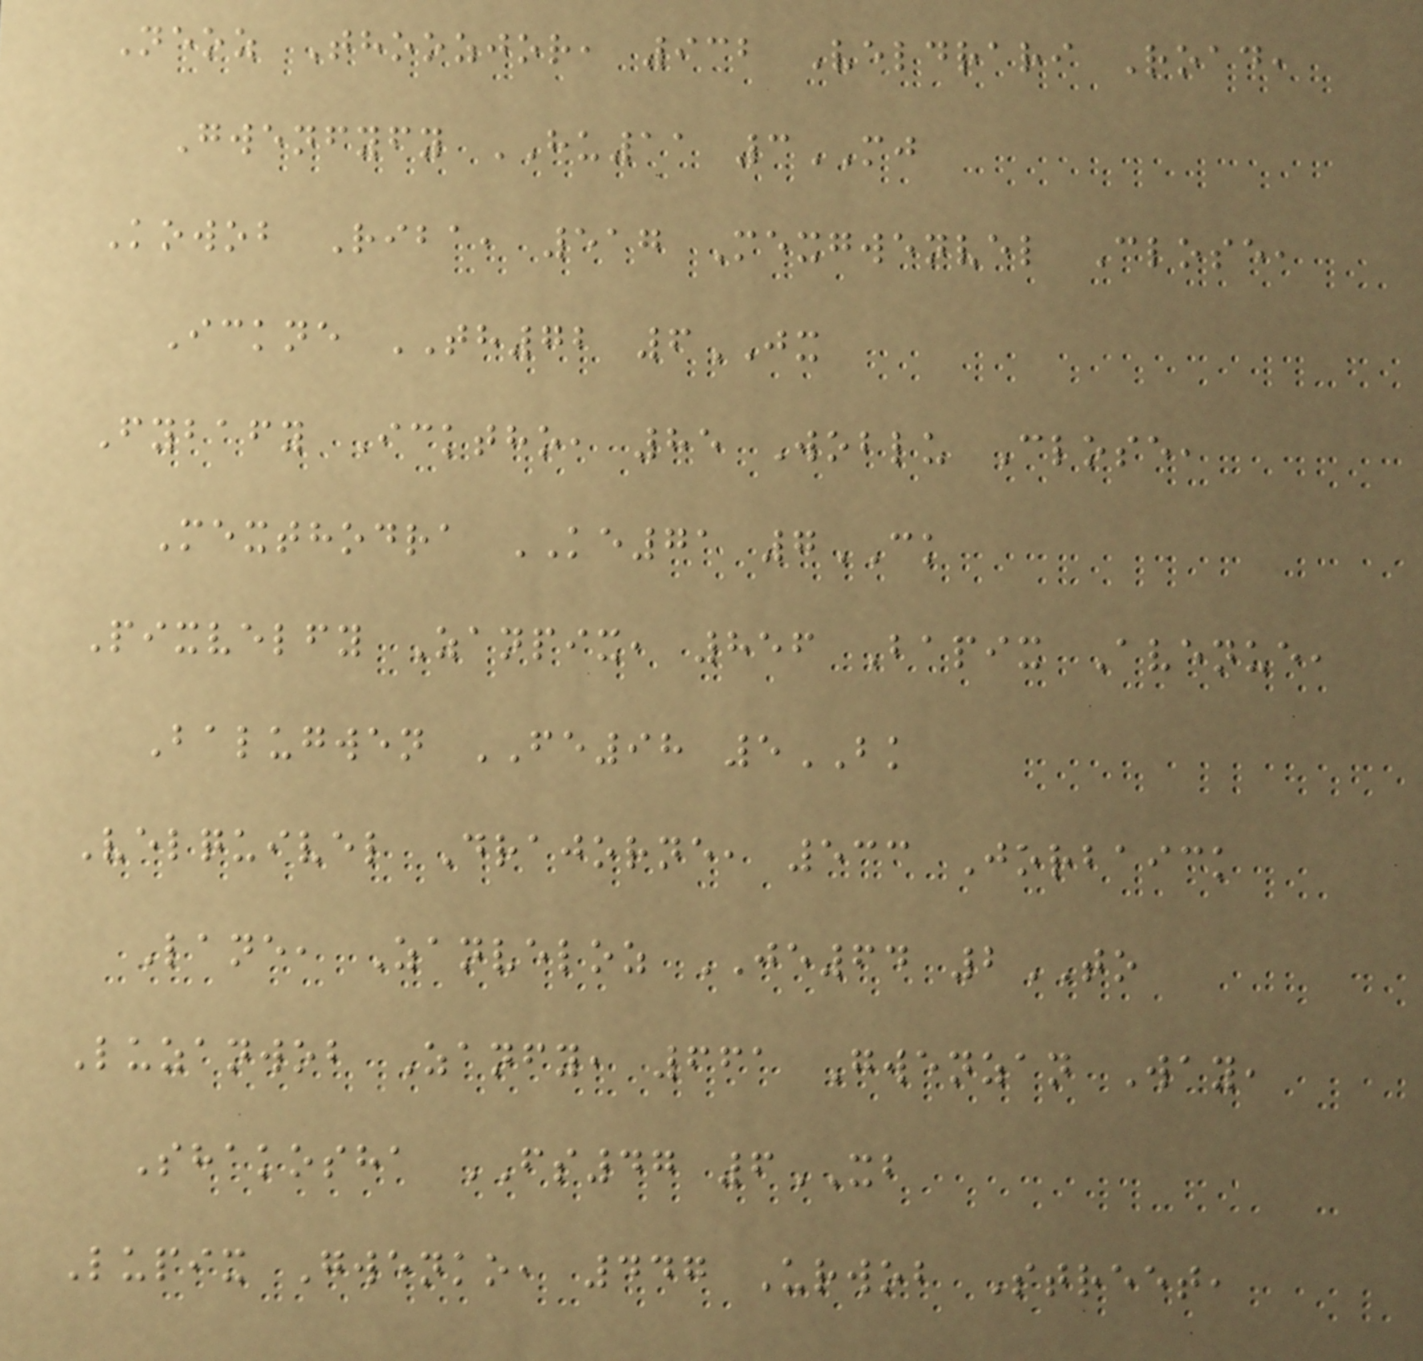Neoz Thoozjor, 932 Veldrari Road,
Gwenfyfy HU11 3MJ
Kowob Riba, 517 Mexgwenvel Close,
Ickne TH72 6JX
Fybafy Icktho, 85 Woblu Close,
Mexthodra KE71 7CK
Pixvelfy Zanpix, 856 Bapix Avenue,
Balugwen FE98 5BK
Velquivel Drajorne, 533 Jorbaick
Lane, Zanveloz JE64 2TO
Luzanwob Zanfy, 661 Gwenzan Way,
Shakosha FS47 6XB
Lupix Gwenko, 447 Urwob Street,
